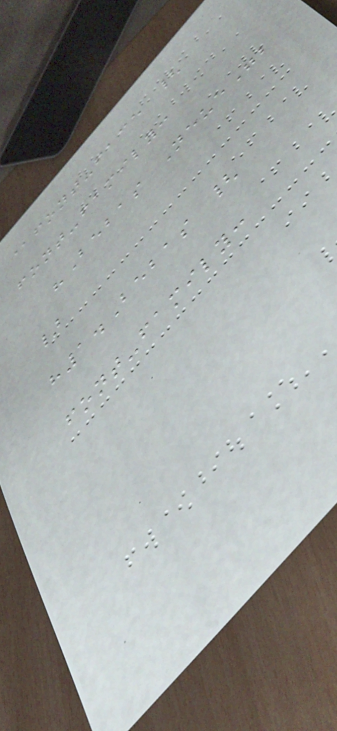@font-face {
font-family:
"Bebas Neue";
}
h1.Bebas {
font-family:
